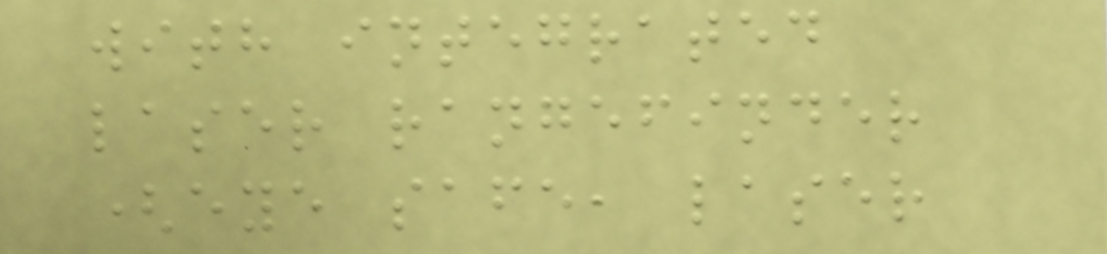with integrated
laser rangefinder
(eye safe, laser
